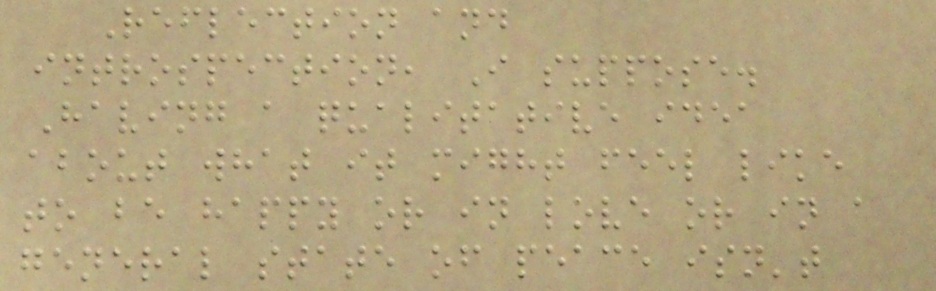Reflection and
introspection, I suppose.
Having a qualitative idea
about what it might feel like
to be happy or in love or in a
general state of peace isn't
